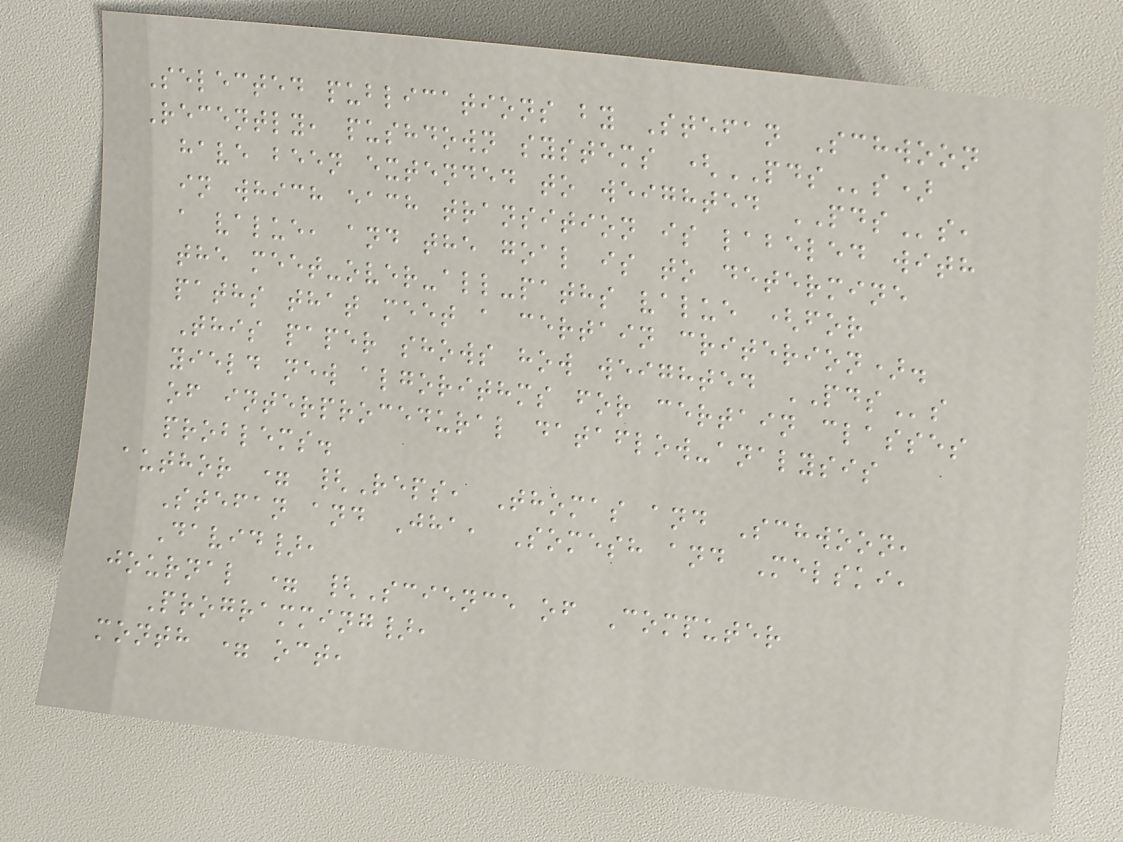Selected publications by Stefan Schwoon
Recently, pushdown systems (PDSs)
have been extended to weighted PDSs,
in which each transition is labeled with
a value, and the goal is to determine
the meet-over-all-paths value (for
paths that meet a certain criterion).
This paper shows how weighted PDSs
yield new algorithms for certain classes
of interprocedural dataflow-analysis
problems.
author = {Reps, Thomas and Schwoon,
Stefan and Jha, Somesh and Melski,
David},
journal = {Science of Computer
Programming},
month = oct,
